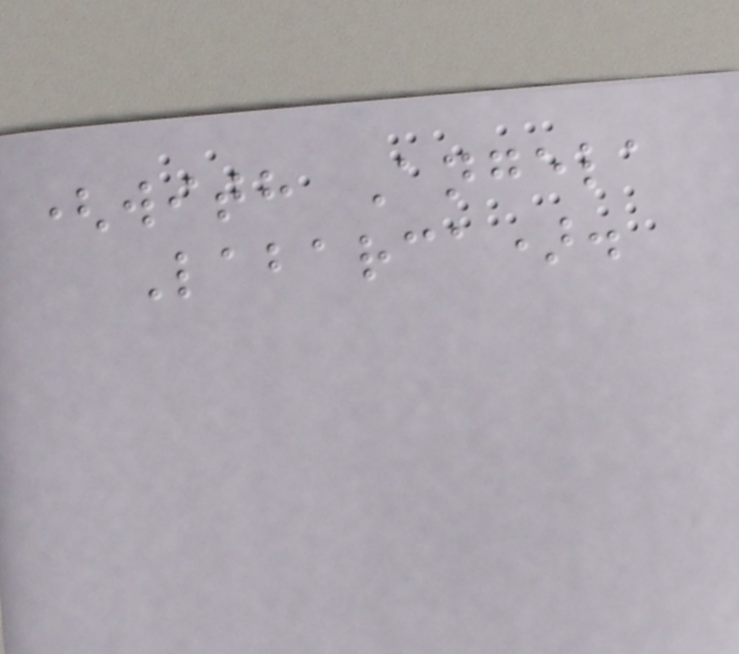(with Angela
Labarca).
